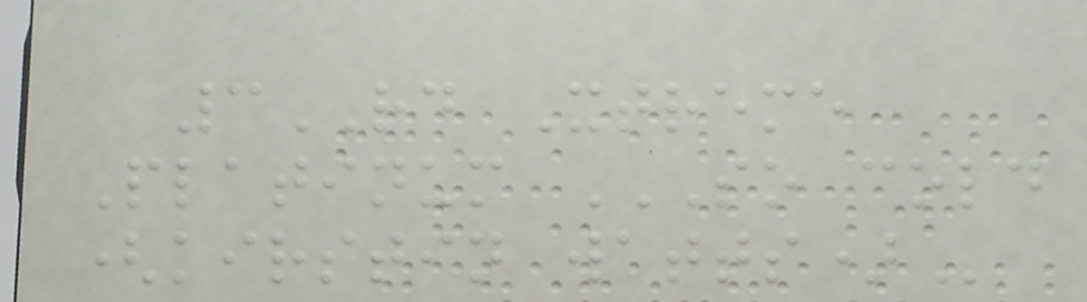3RD Xtreme
Platinum SO COLD
(KIRSTIN WATTS)
